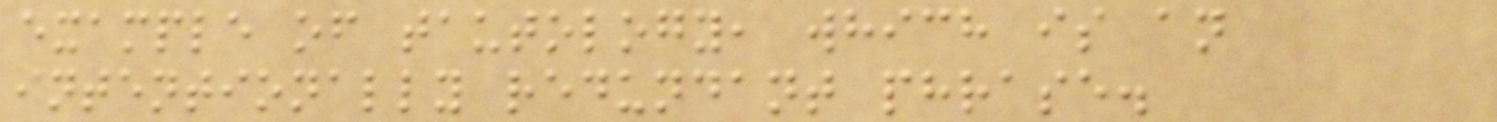example of tautology, which is an
intentionally redundant phrase.
